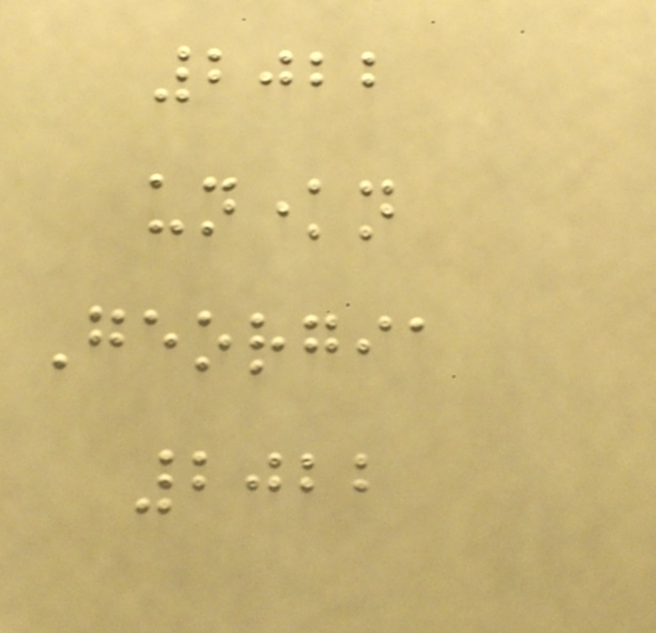2022
unknown
Georgia
2022
